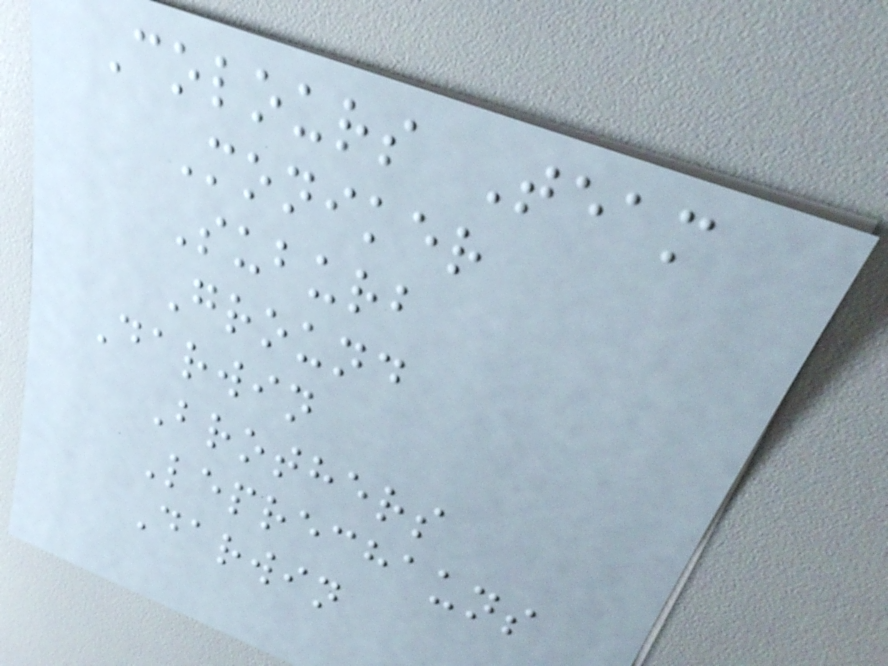Colours Team
Moniker
Suburb
Ground
Darwin
Brothers
Leprechauns
Darwin
